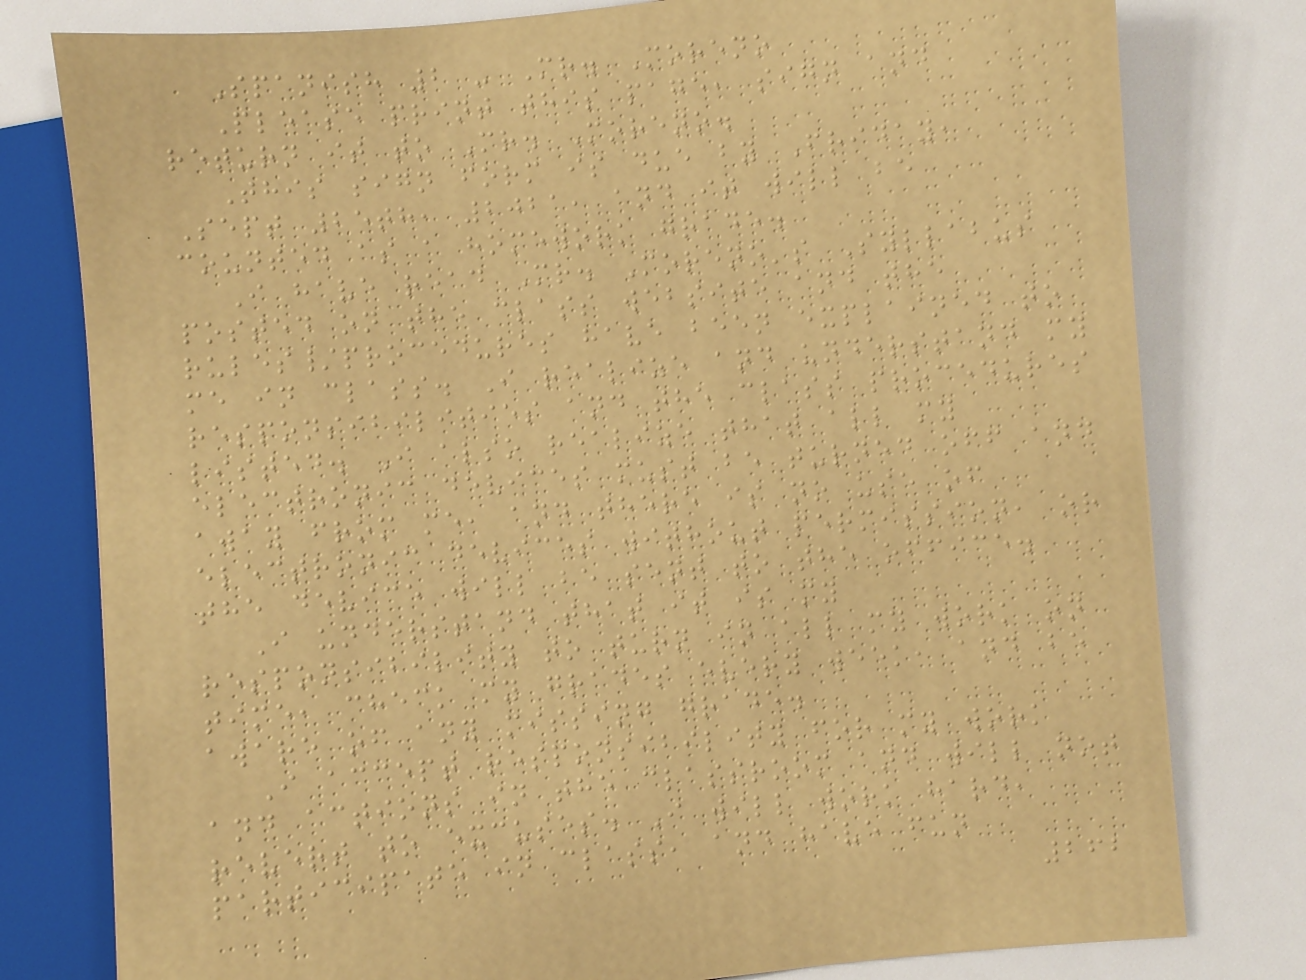Spanish 2 - Mr. Moreno
Please print this page, sign and
return it to Mr. Moreno.
This sign form is due by Friday,
Sept 25th, 2021, and it will be
counted as a homework grade.
I have read Mr. Moreno's Syllabus
posted on the class website and the
rules/procedures have been explained to
me in class. I realize and understand my
responsibilities and the class procedures
listed. I also realize that all my
electronic devices must be turned off and
away from me, and there is no use of
electronic devices without permission, or
the device will be sent to the office.
I understand that it is my
responsibility to turn in all my work on
time, check my grades every week, and be
aware of any missing grade.
I accept responsibility for my work
and actions in the classroom and will not
revert to excuses. I will work hard,
participate in class, and have fun
262
